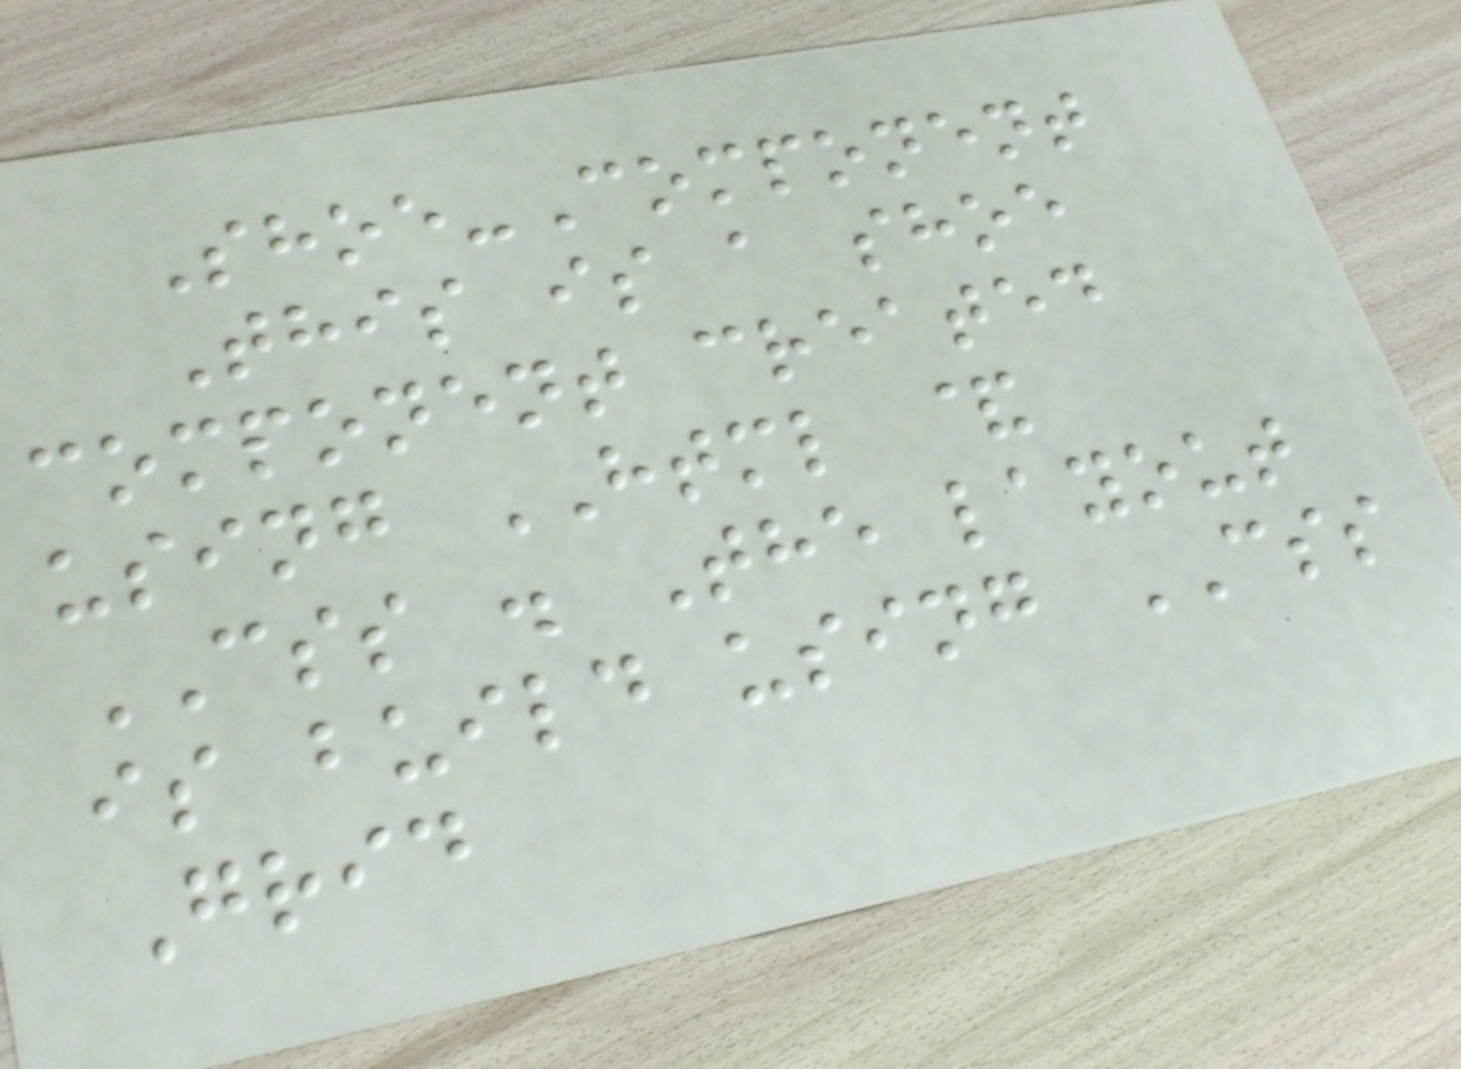Shoe-Component
This is a shoe
component created
using HTML &
CSS . The layout
is build using CSS
Grid
